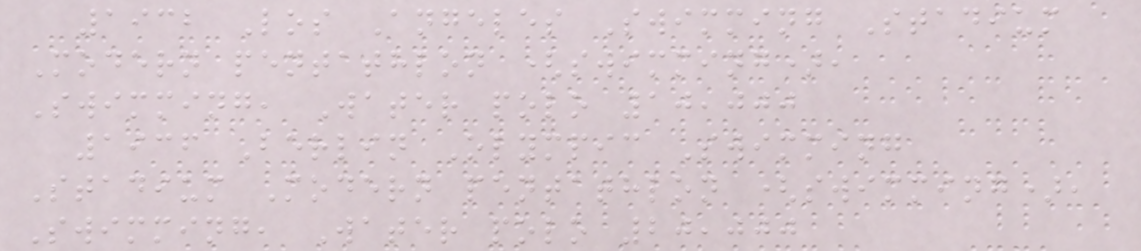1932 Los Angeles Swimming Stadium
Modern pentathlon (swimming),
Swimming, Water polo 10,000
1936 Berlin Olympic Swimming
Stadium Modern pentathlon (swimming),
Swimming, Water polo 20,000
